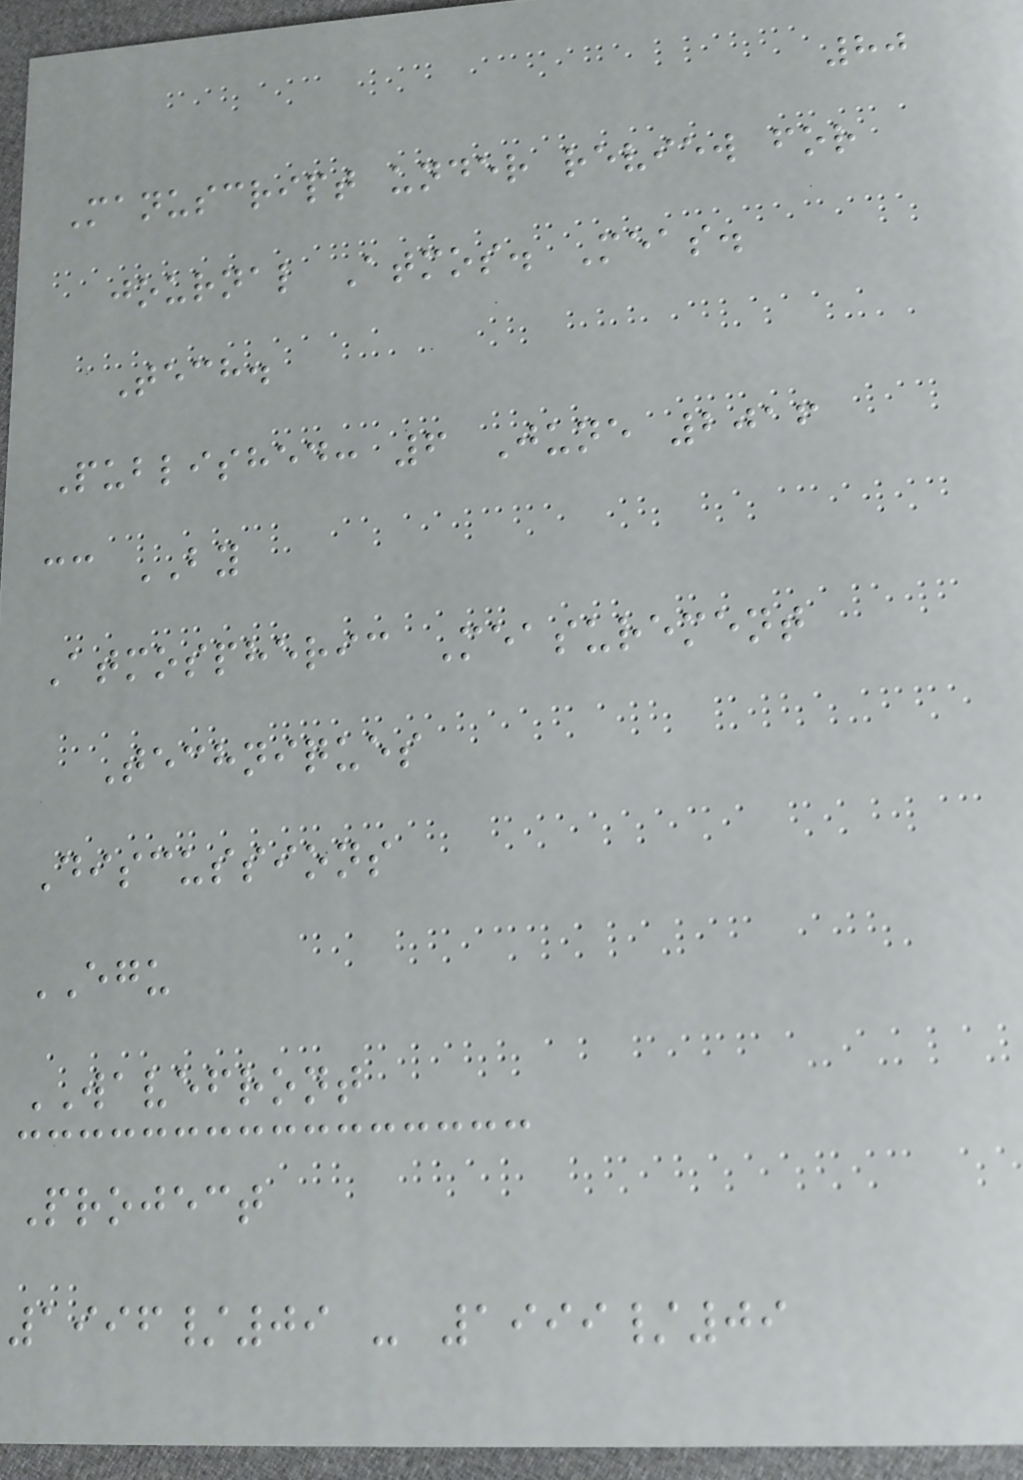80
Manuscript under review for
journal Atmos. Meas.
Tech.
Published: 6 June 2016
cc BY
Atmospheric Measurement
Techniques
Discussions
EGU
WAVEFRONT
Project
1996/09 - 1999/09
